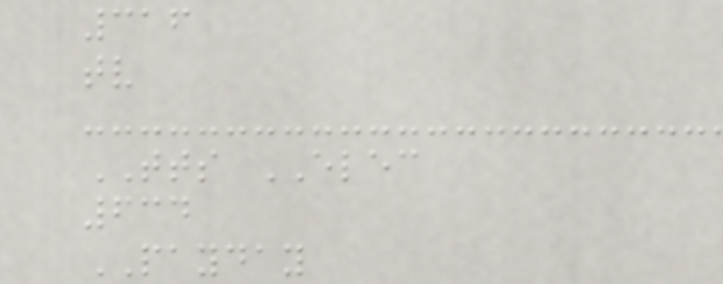316
tv
TTS ELEC
634
PAYDAY
